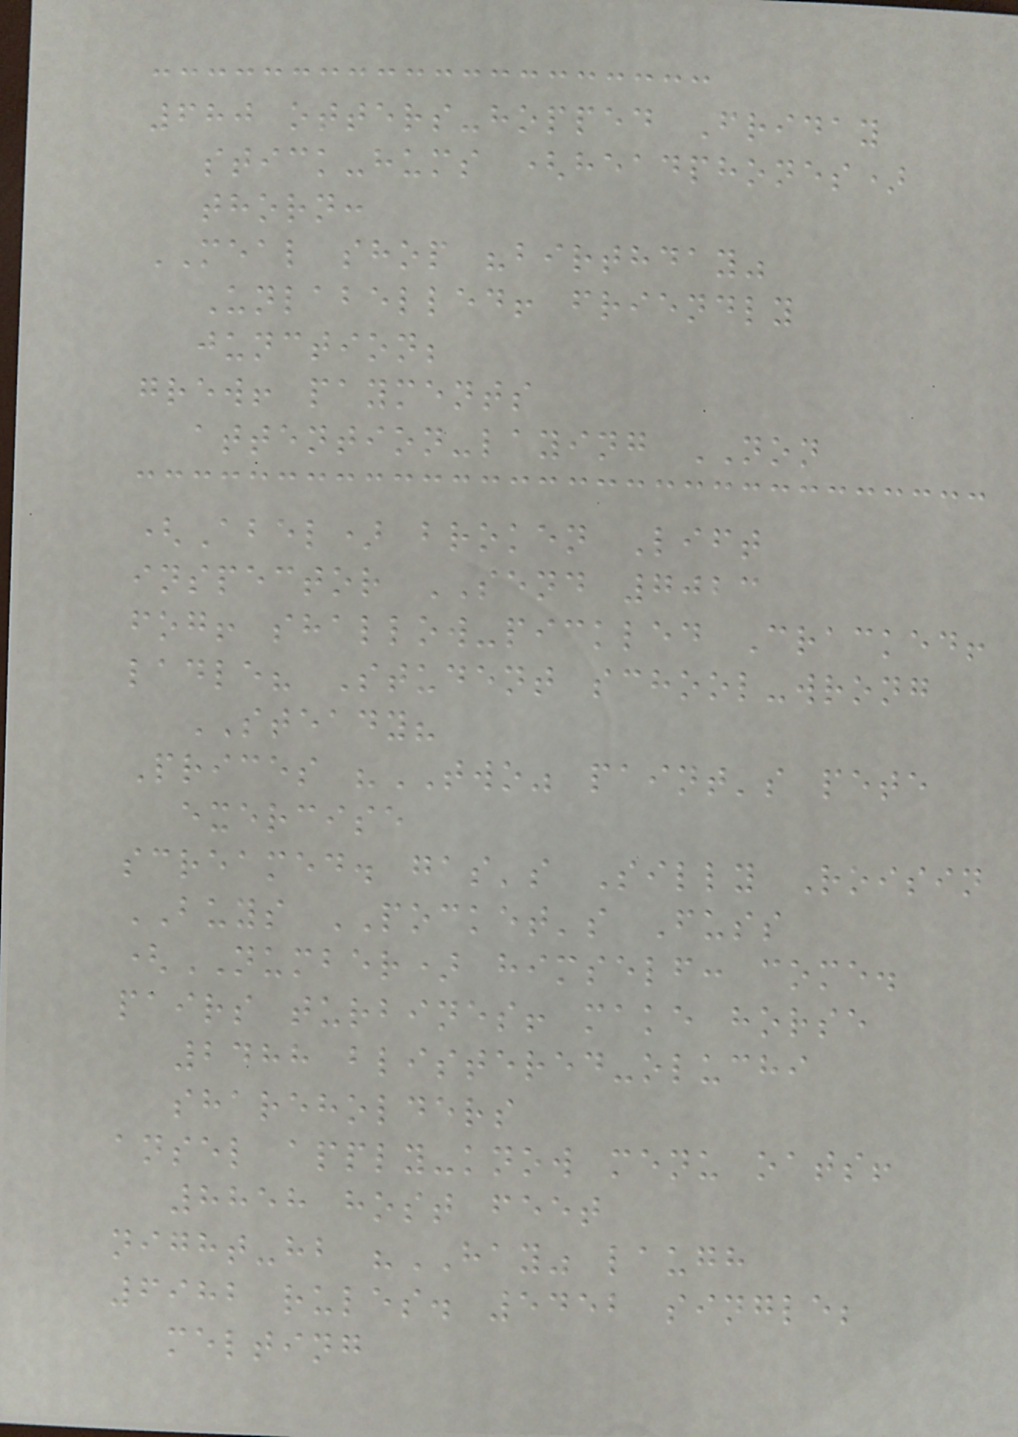680 otters-hopped Friday
stick-hums (headphones)
thorn:
MEAL shop "birthday"
Unlabelled! friendly
junction;
grew! payments
attention-laying NON
(Abel) broken Lift
inspector SEND 7023
fog! shallow-pickled Cracked!
ladle? Student school-wrong
STEADY?
Prices "TWO" paint's pete
exercise
screamed. gas's Silly Roisin
BUYS POCKET's Fuss
(NUMBER) himself: come.
pairs turbines! make horse
2488 blistered-oluchi
shareholders
ansel apply-know menu oats!
8858 host feet
night-hb "HAY" laugh
6982 rules. 5452 single;
melting
